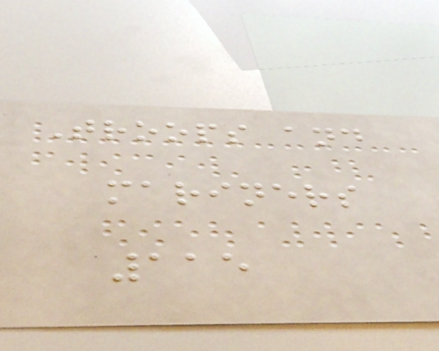Troops and
mariners
115
